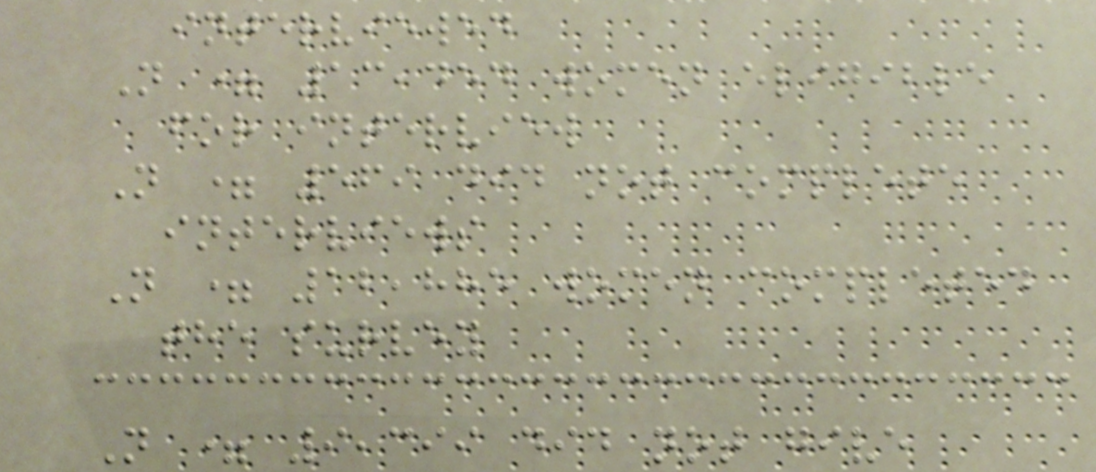interviewed
N = 13,454 women eligible
for interview
N = 569 did not complete
interviews
N = 12,885 women completed
the survey
N = 9,399 did not give
